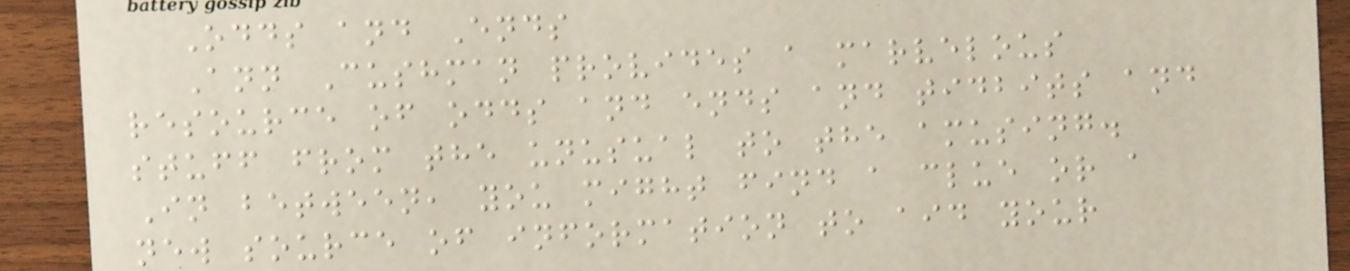Odds and Ends
Ann Cushman provides a marvelous
resource of odds and ends and tidbits and
stuff from the unusual to the amusing.
In between, you might find a clue or a
new source of information to aid your
